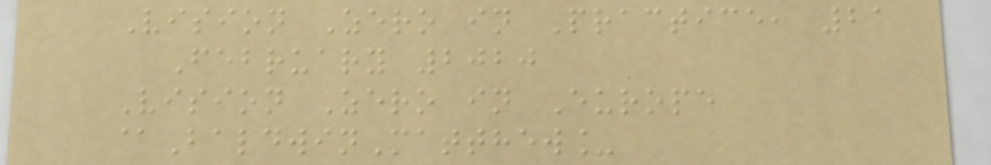Vision Zero in Practice, 21
February 2020
Vision Zero in Europe
@BaldwinMatthew_
